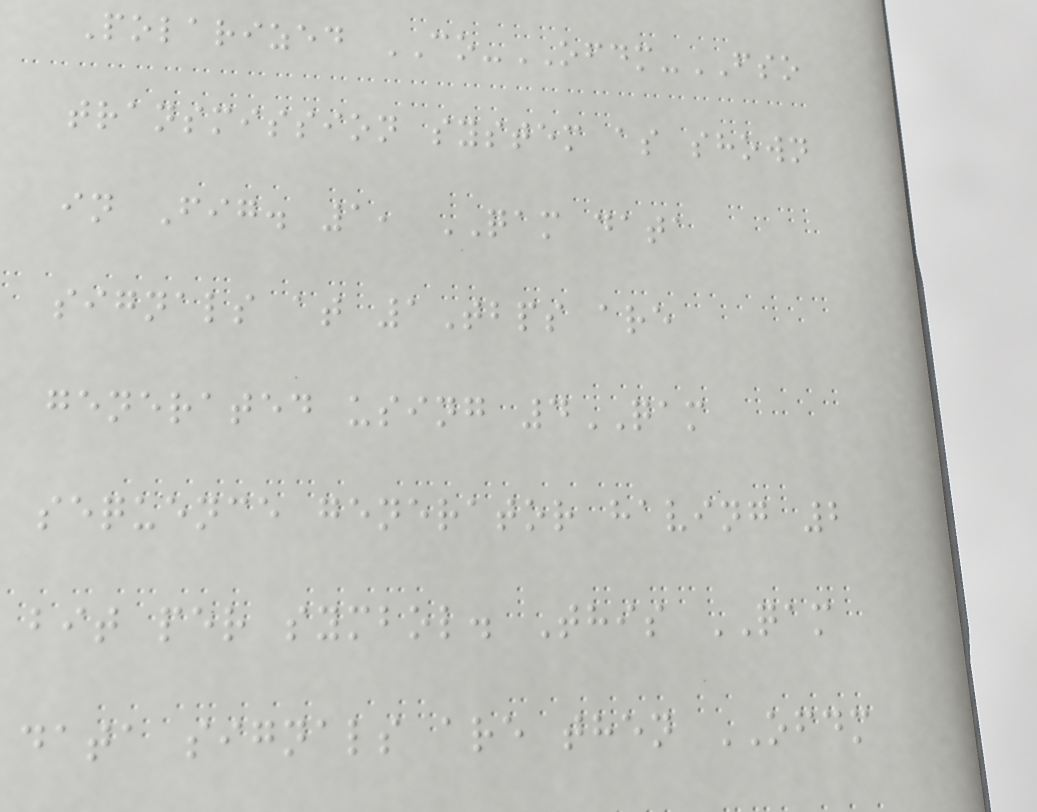Polarized CO-OFDM-FSO
transmission system as shown
in Fig. 1, QAM data
signals at 1Tbps are
generated using 4QAM
sequence generator having 2
bit per symbol. This QAM
data signals are then OFDM
